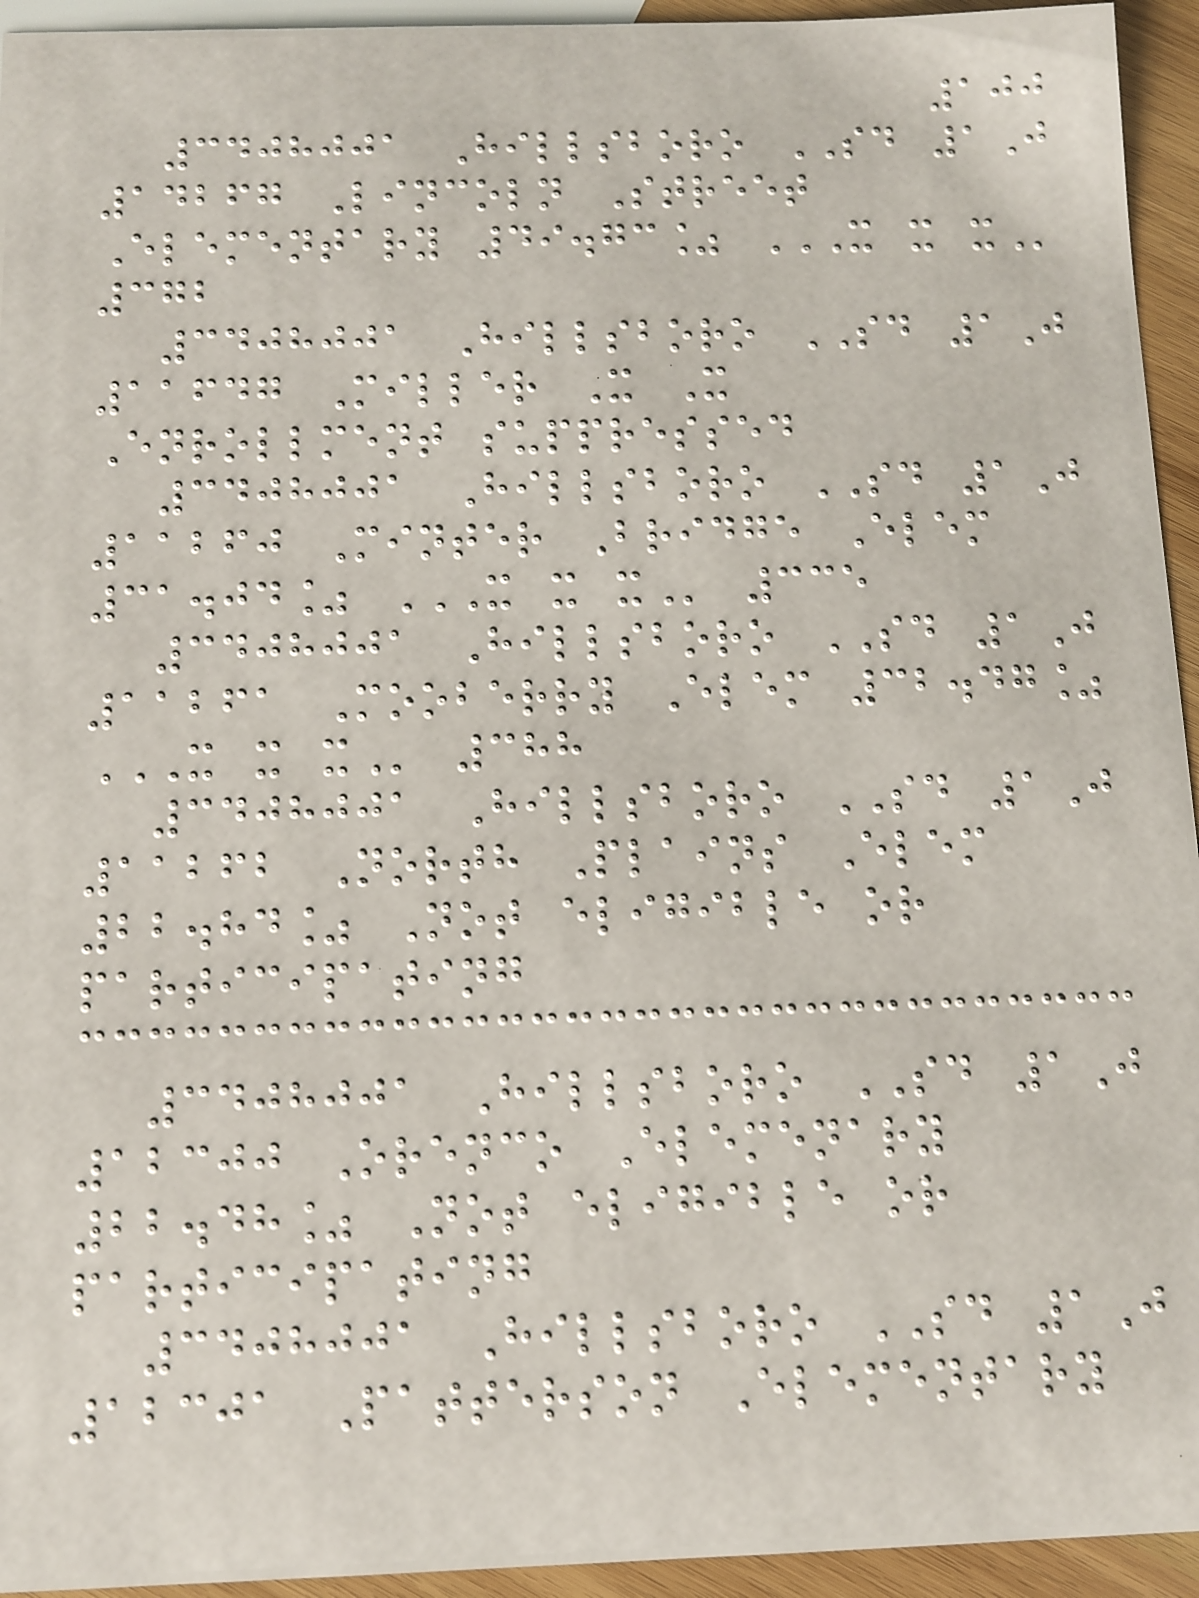100
3408001 Hillsboro SD 1J
14267 Lincoln Street
Elementary 49.73% X X X
372
3408001 Hillsboro SD 1J
11647 Miller X X
Enrollment suppressed
3408001 Hillsboro SD 1J
11260 Minter Bridge Elem
31.04% X X X 335
3408001 Hillsboro SD 1J
11261 Mooberry Elem 32.47%
X X X 388
3408001 Hillsboro SD 1J
11262 North Plains Elem
22.84% Not eligible or
participating
3408001 Hillsboro SD 1J
12300 Orenco Elemenary
22.48% Not eligible or
participating
3408001 Hillsboro SD 1J
12301 Patterson Elementary
